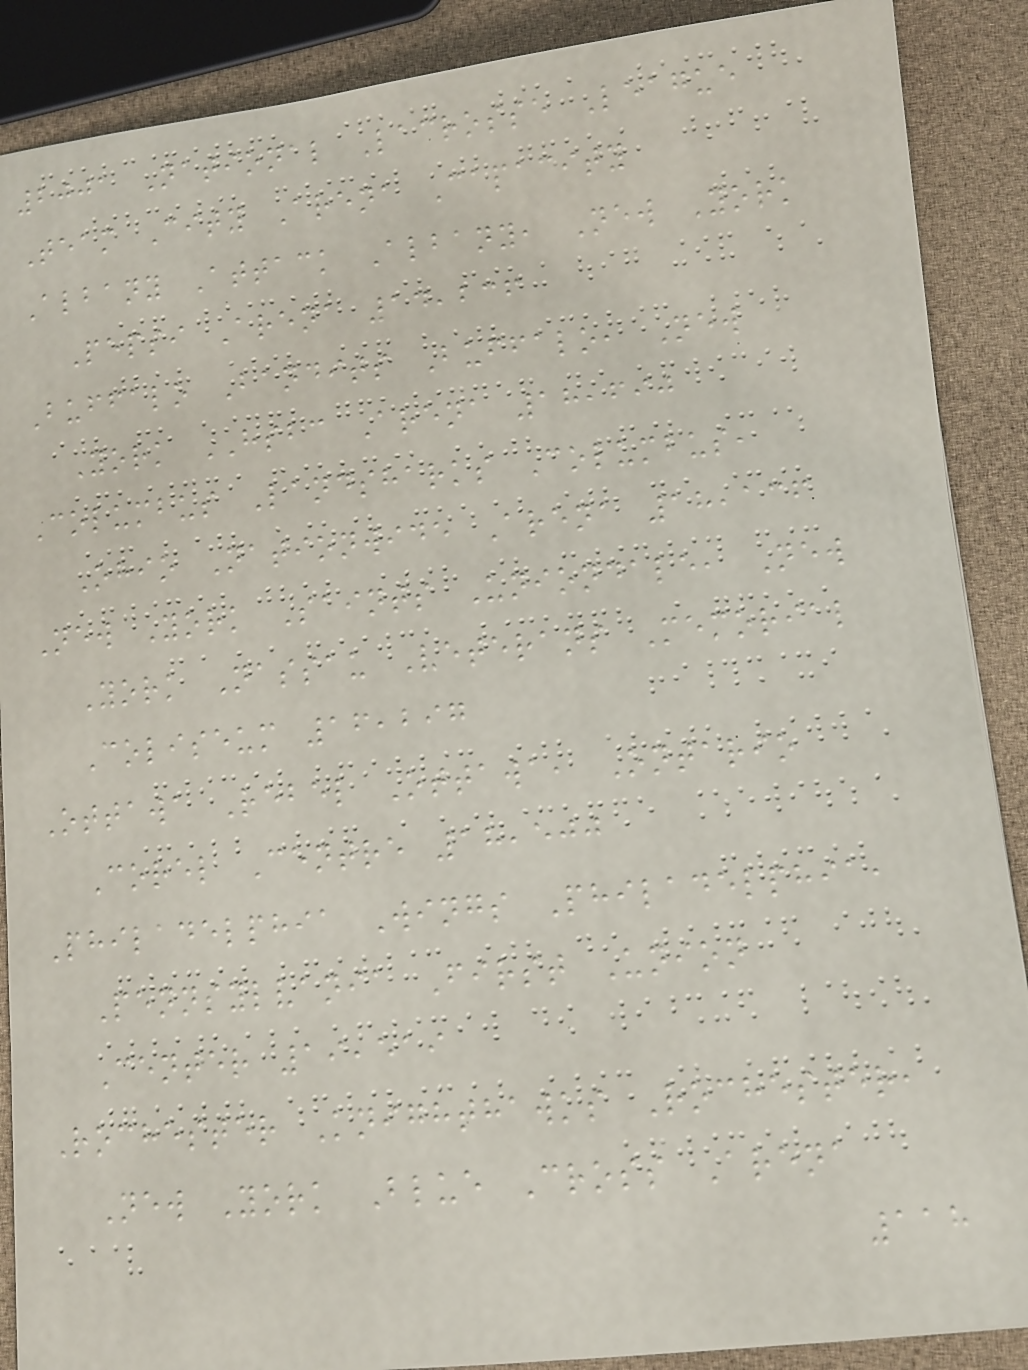2001 National Lacrosse League
Team City Arena Capacity
Albany Attack Albany, New York
Pepsi Arena 14,236
Buffalo Bandits Buffalo, New
York HSBC Arena 18,690
Columbus Landsharks Columbus,
Ohio Nationwide Arena 18,136
New York Saints Uniondale, New
York Nassau Veterans Memorial
Coliseum 16,297
Ottawa Rebel Ottawa, Ontario
Corel Centre 18,500
Philadelphia Wings Philadelphia,
Pennsylvania First Union
Center 19,519
Rochester Knighthawks Rochester,
New York Blue Cross Arena
118
